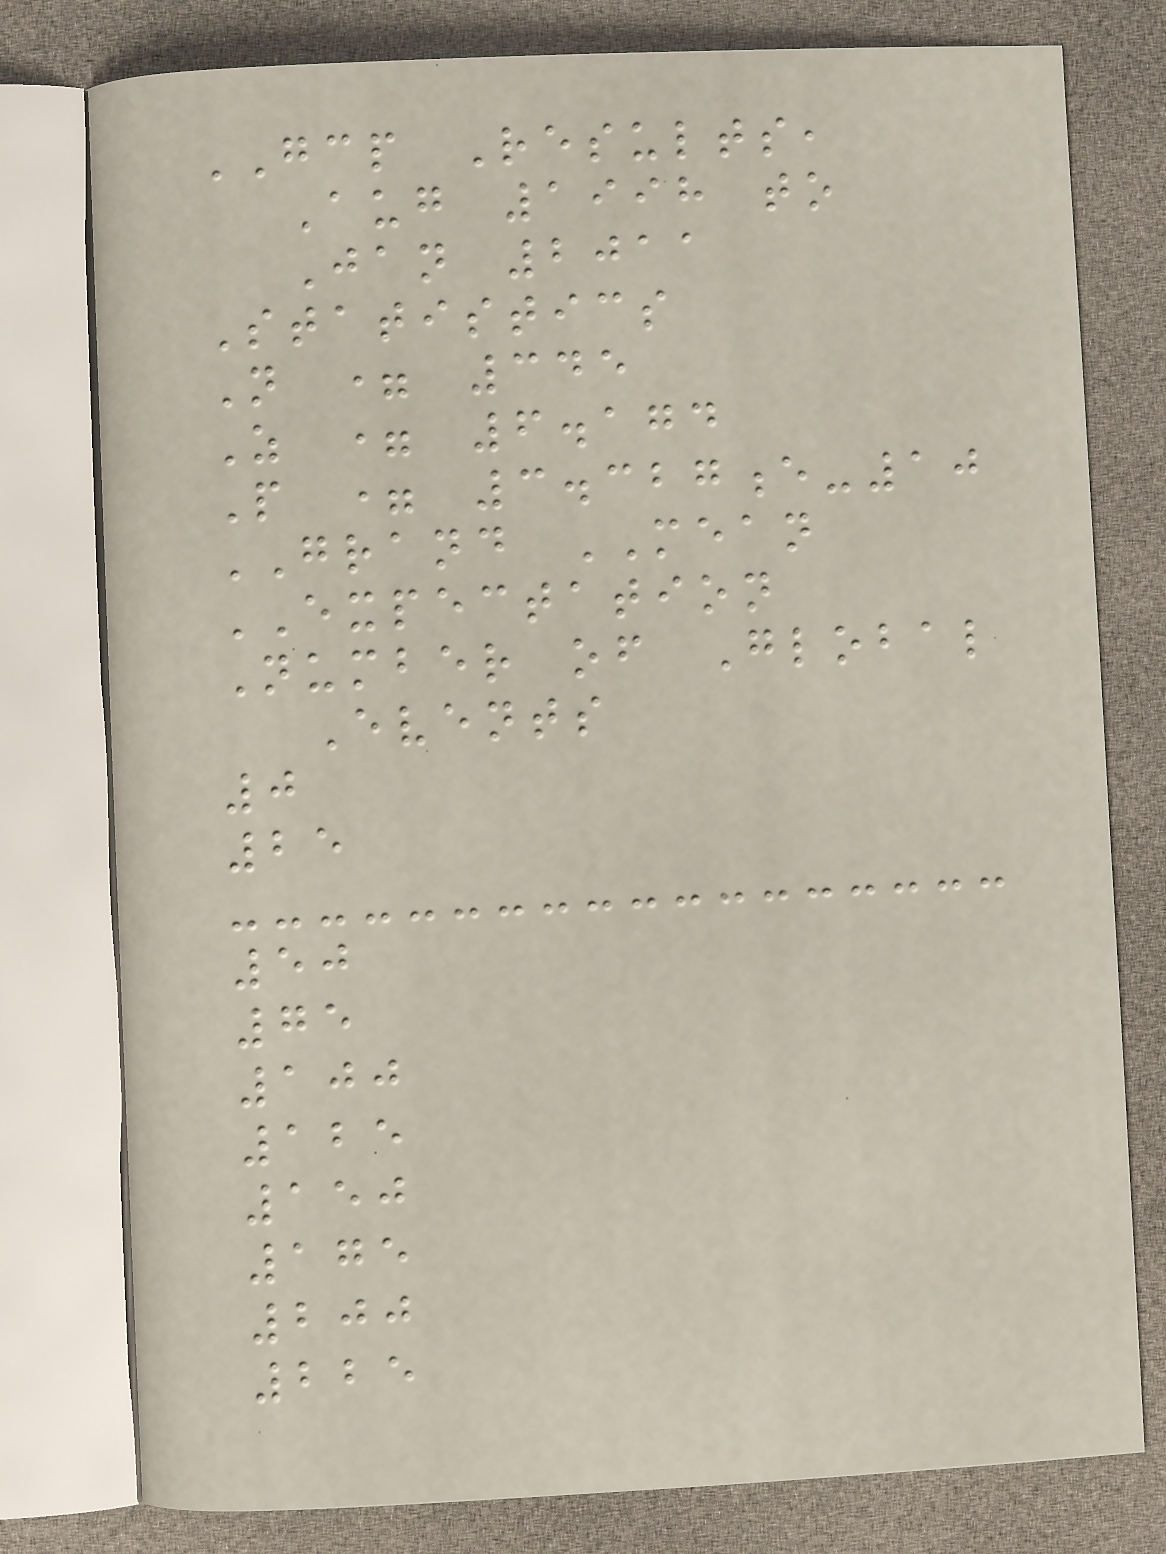GCP Results,
Aug 1998 to
Jan 2011
Statistics
N = 345
Z = 6.174
P = 3.327e-10
GRAND MEAN
EXPECTATION
Number of Global
Events
0
25
50
75
100
125
150
175
200
225
